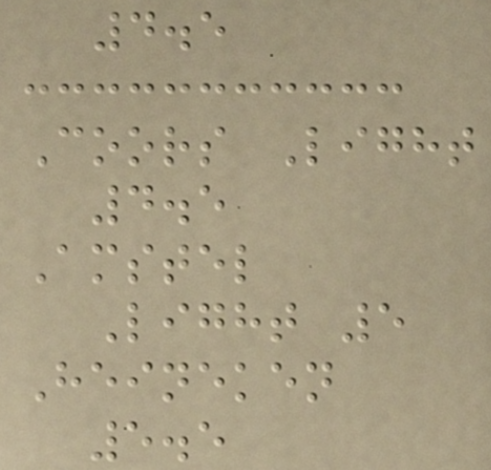4.5
Coors Light
4.5
Amstel
Light 5
Heineken
5.5
